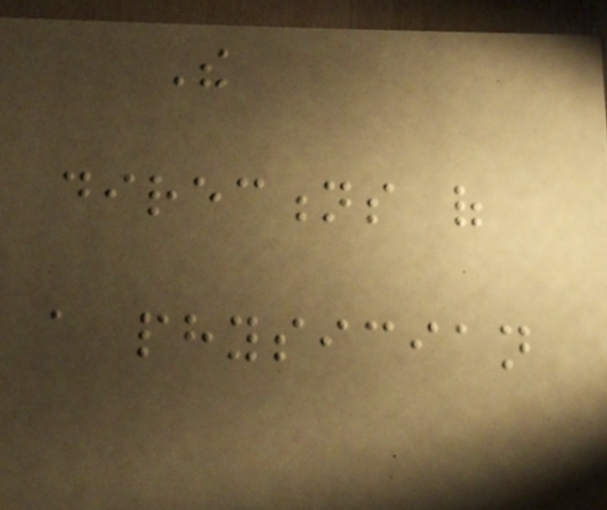The
directions of
a physician
